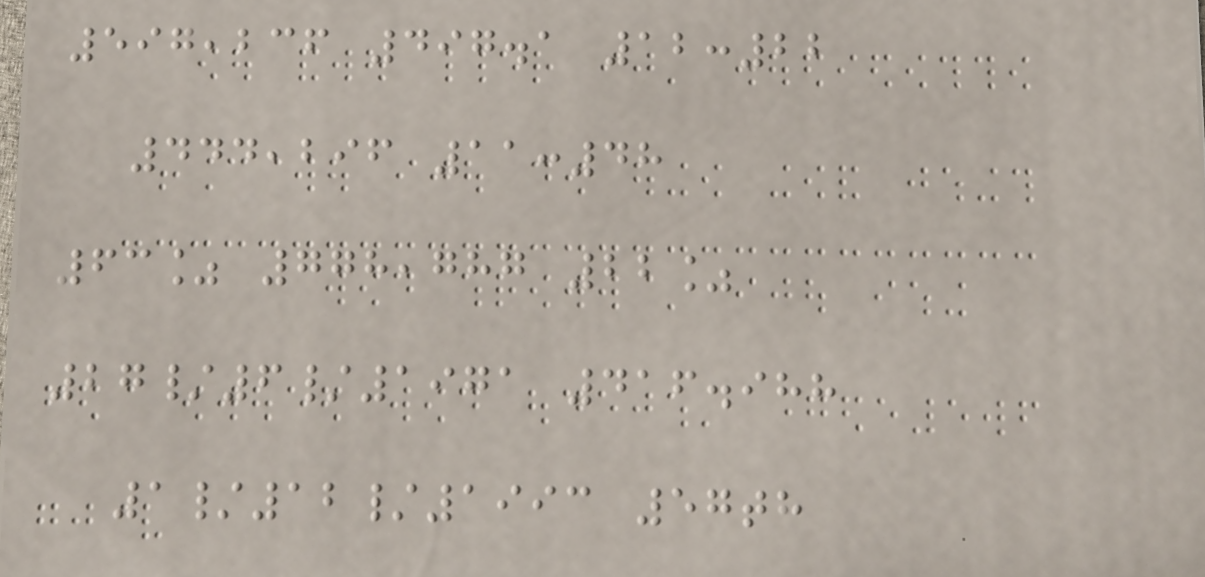597,236 497.1 12:22
444,296 11:48
63% 778,787 22%
27/6/1971 416.988
1/12/1993 57th
